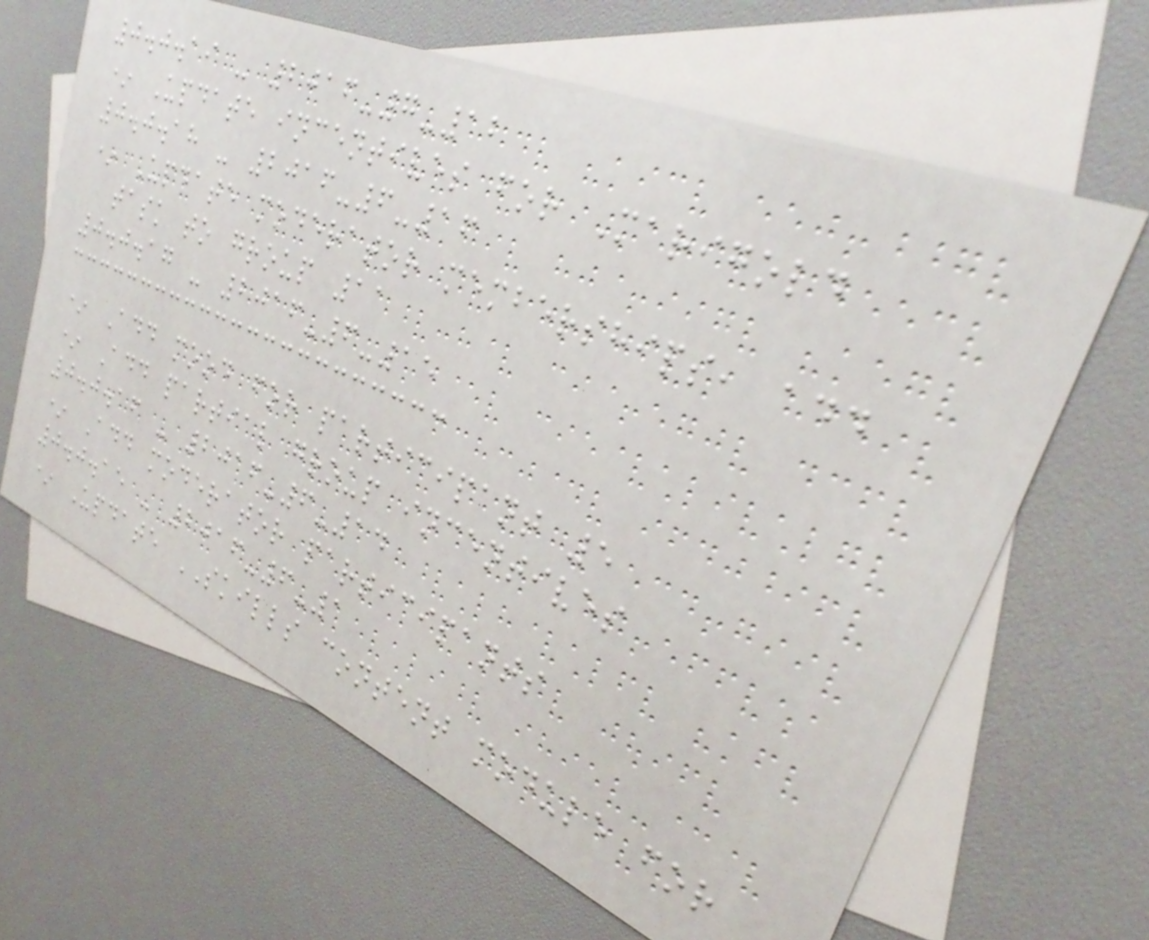0.0.19 - 2016-7-12
* Update incentives for Marigold
0.0.18 - 2016-6-16
* Update moderator memberships, add
task to group 11
0.0.17 - 2016-6-15
* Add mood for participant 5
* Add partial group incentives
0.0.16 - 2016-6-14
* Add moderator participants
0.0.15 - 2016-6-1
* Update SKILLS content module for
